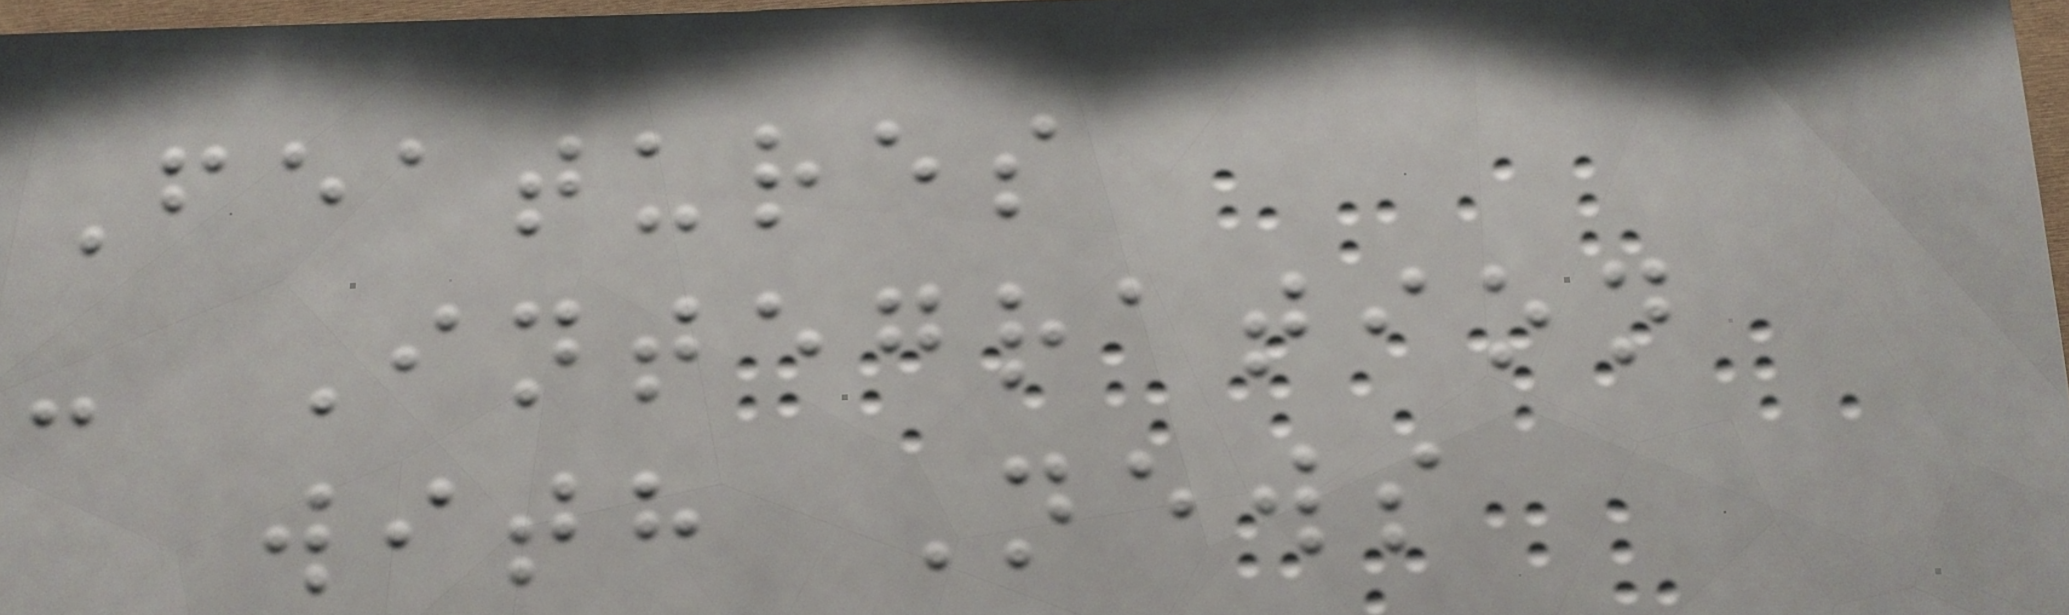Features
- Integration
with News
